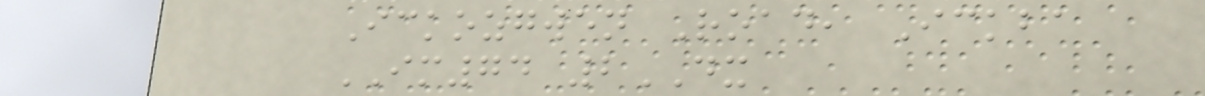Ickozgwen Road, Ickba
IM74 2DX
